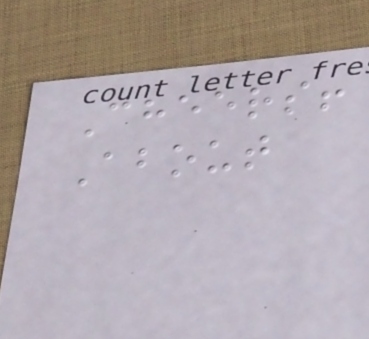Cheers!
About
